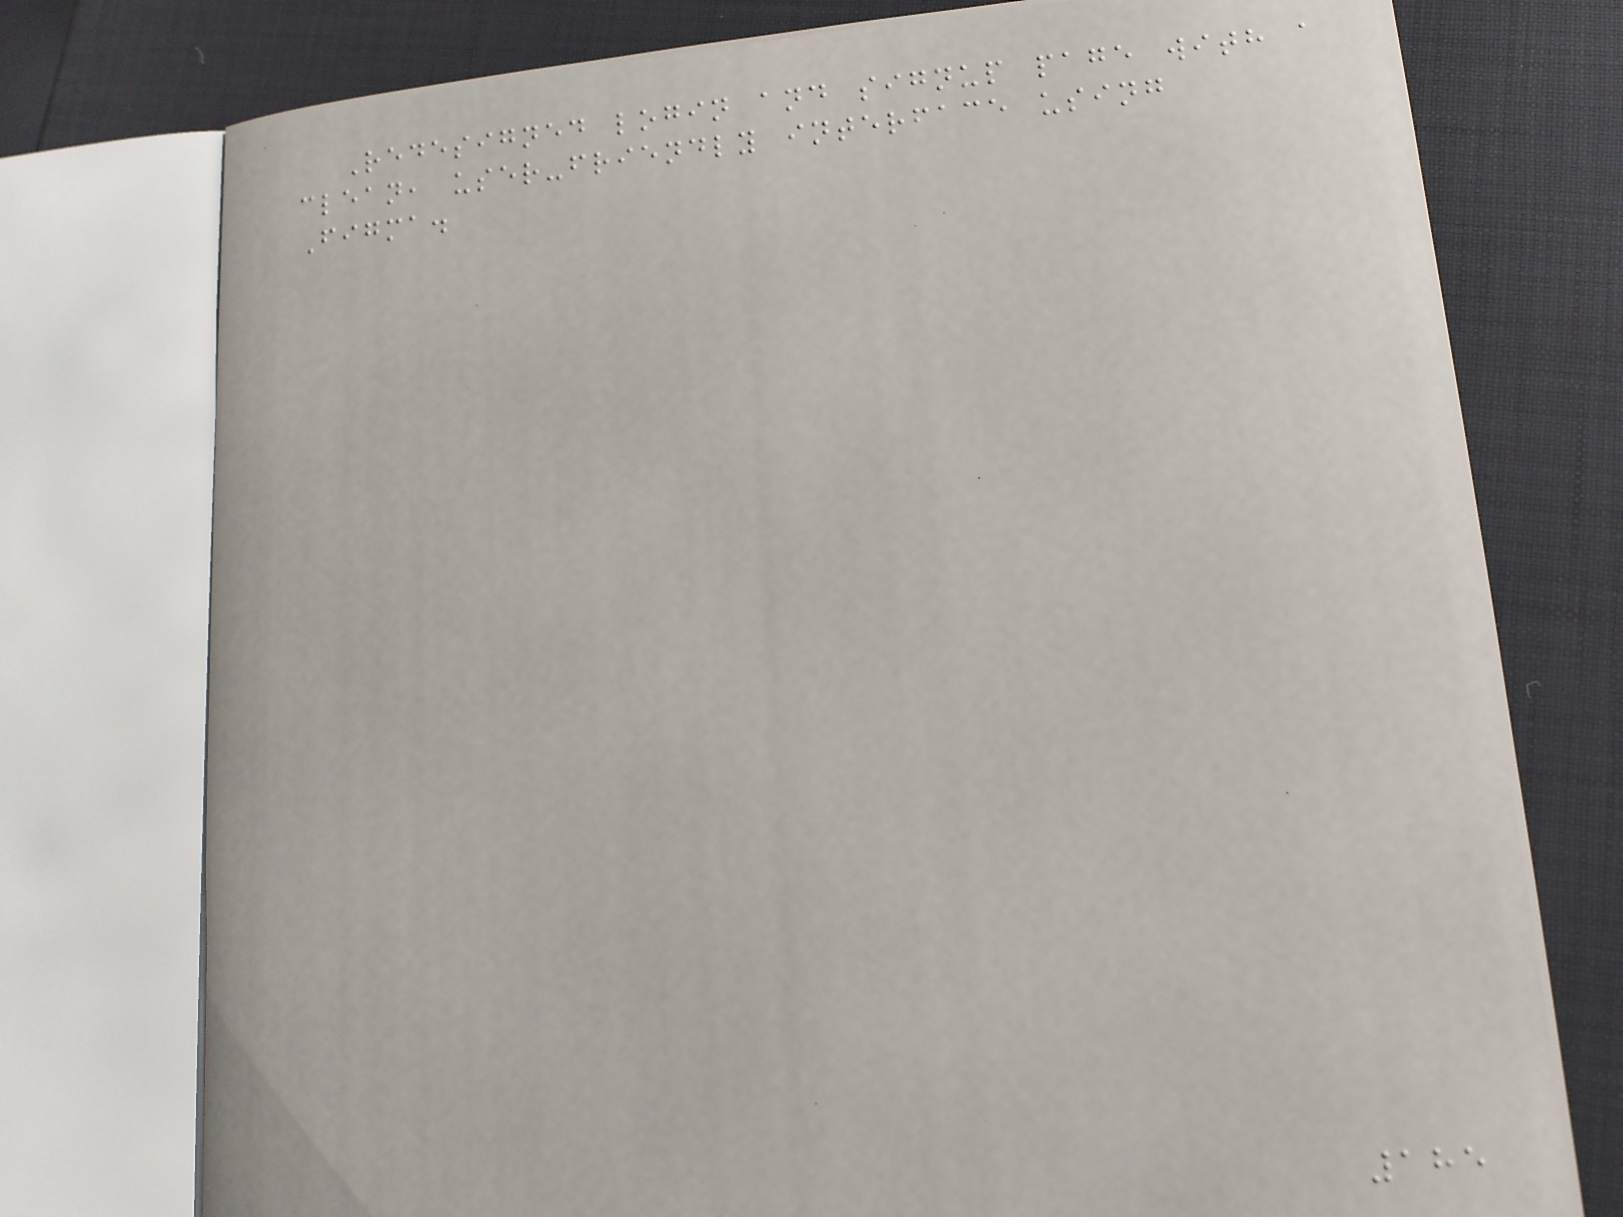Redesigned login and signup page with a
clean, user-friendly interface using
Figma.
185
